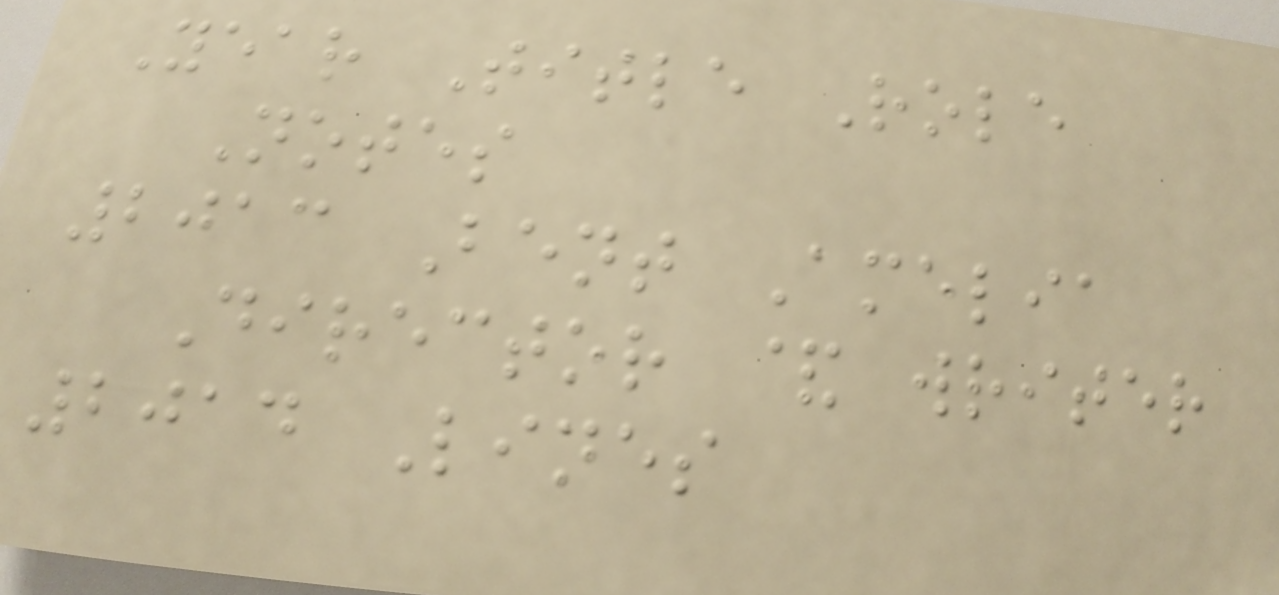Year Title Role
Notes
2013 Bent Amelia
Director & writer
2014 Lines
